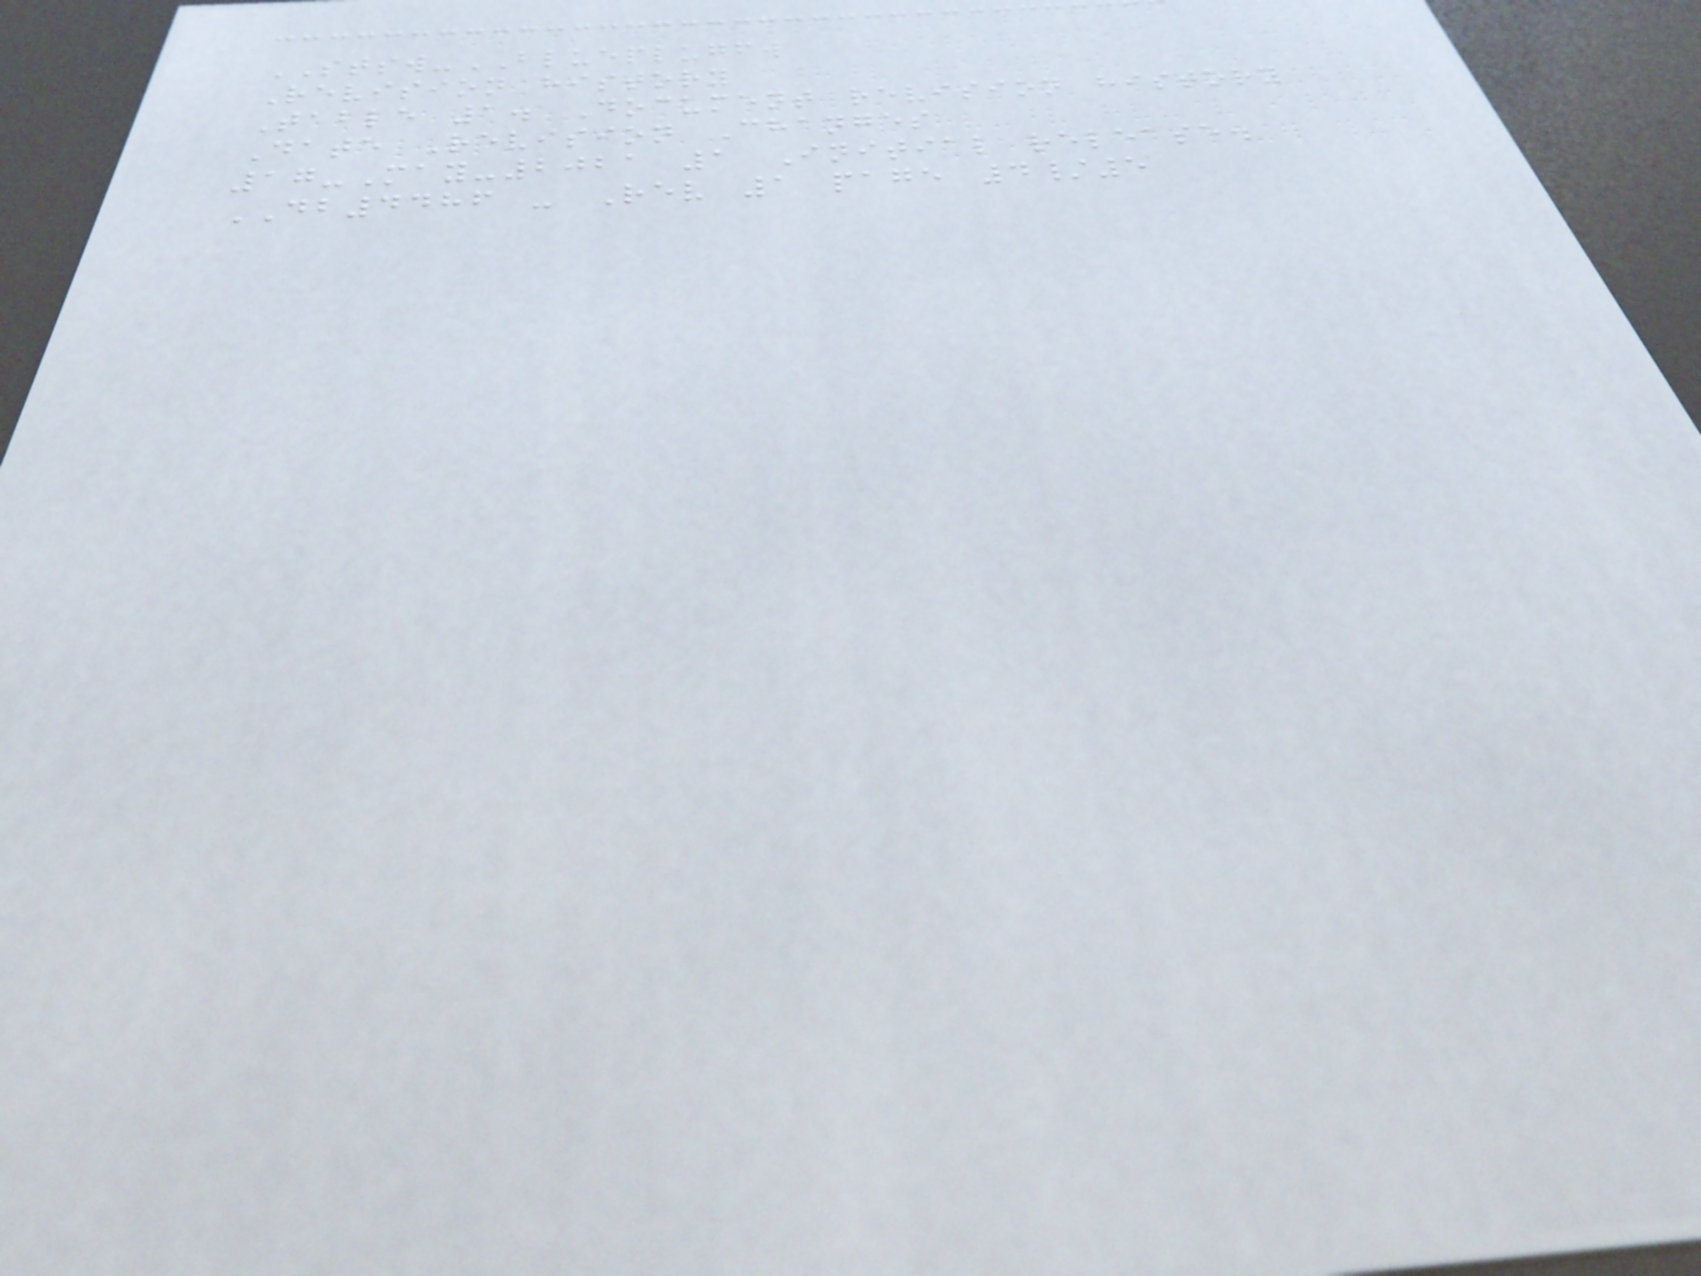STSW-BLUEPLUGFW
Revision history
Table 1. Document revision history
Date Revision Changes
17-May-2021 1 Initial release.
DB4486 - Rev 1 page 4/5
